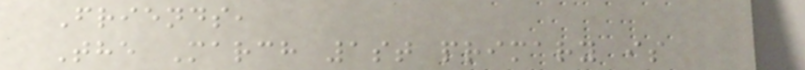Friends,
The March 1st primary is
